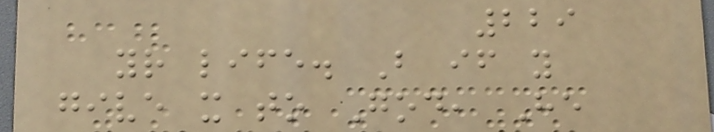229
your life. But if you
give it to God, He
